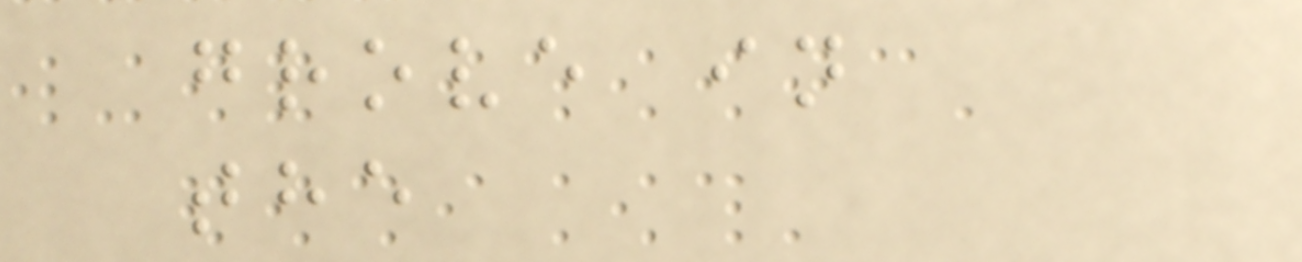grove in
the
